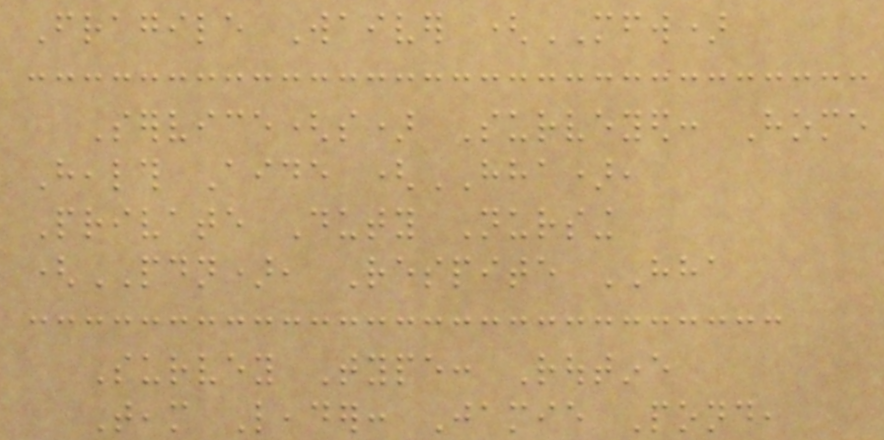Fragile Waiver (MFW)
Service(s) Surveyed: Home
Health Aide (HHA),
Private Duty Nursing
(PDN), Respite HHA
Survey Type: Routine
Team Leader: Jamie Pond,
